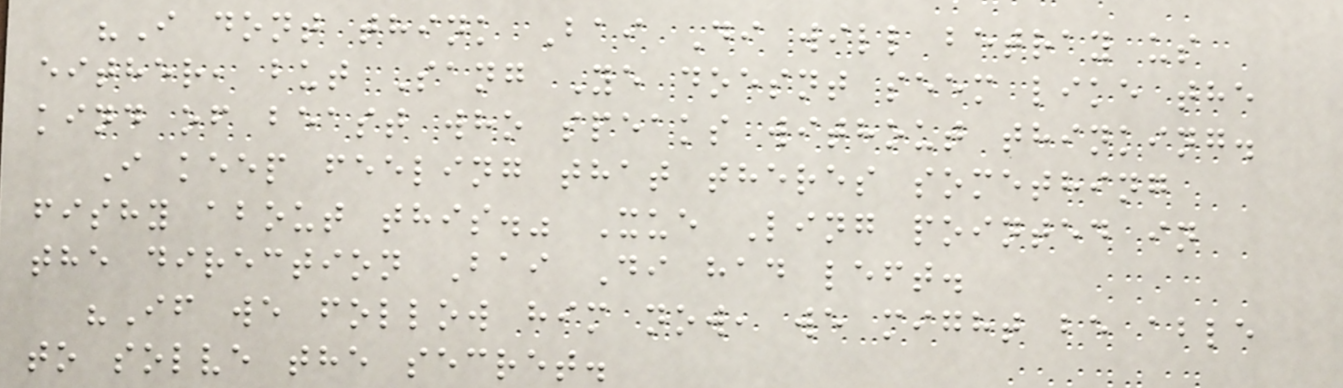"I dont think Bai Di will betray us
either, but Sang Ye doesnt seem like the
kind of beast who speaks without thinking.
I keep feeling that theres something
fishy about this." Xue Ling pointed in
the direction Bai Di had left.
"If we follow him now, we might be able
to solve the secret.
